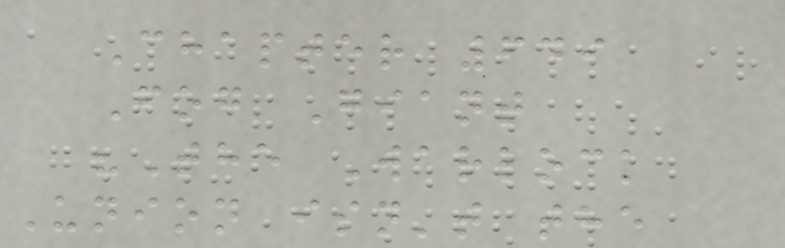Chapter 649
Fog Giant
"The Warlock
Union isn't the
